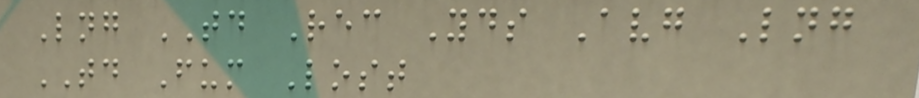Lng TD Rec Yds Avg Lng
TD Fum Lost
